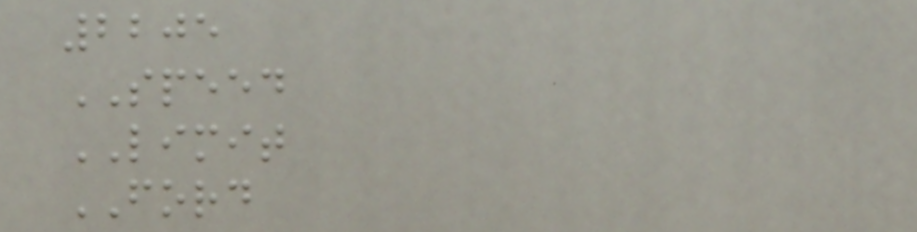2205
SPEED
LIMIT
FORD
